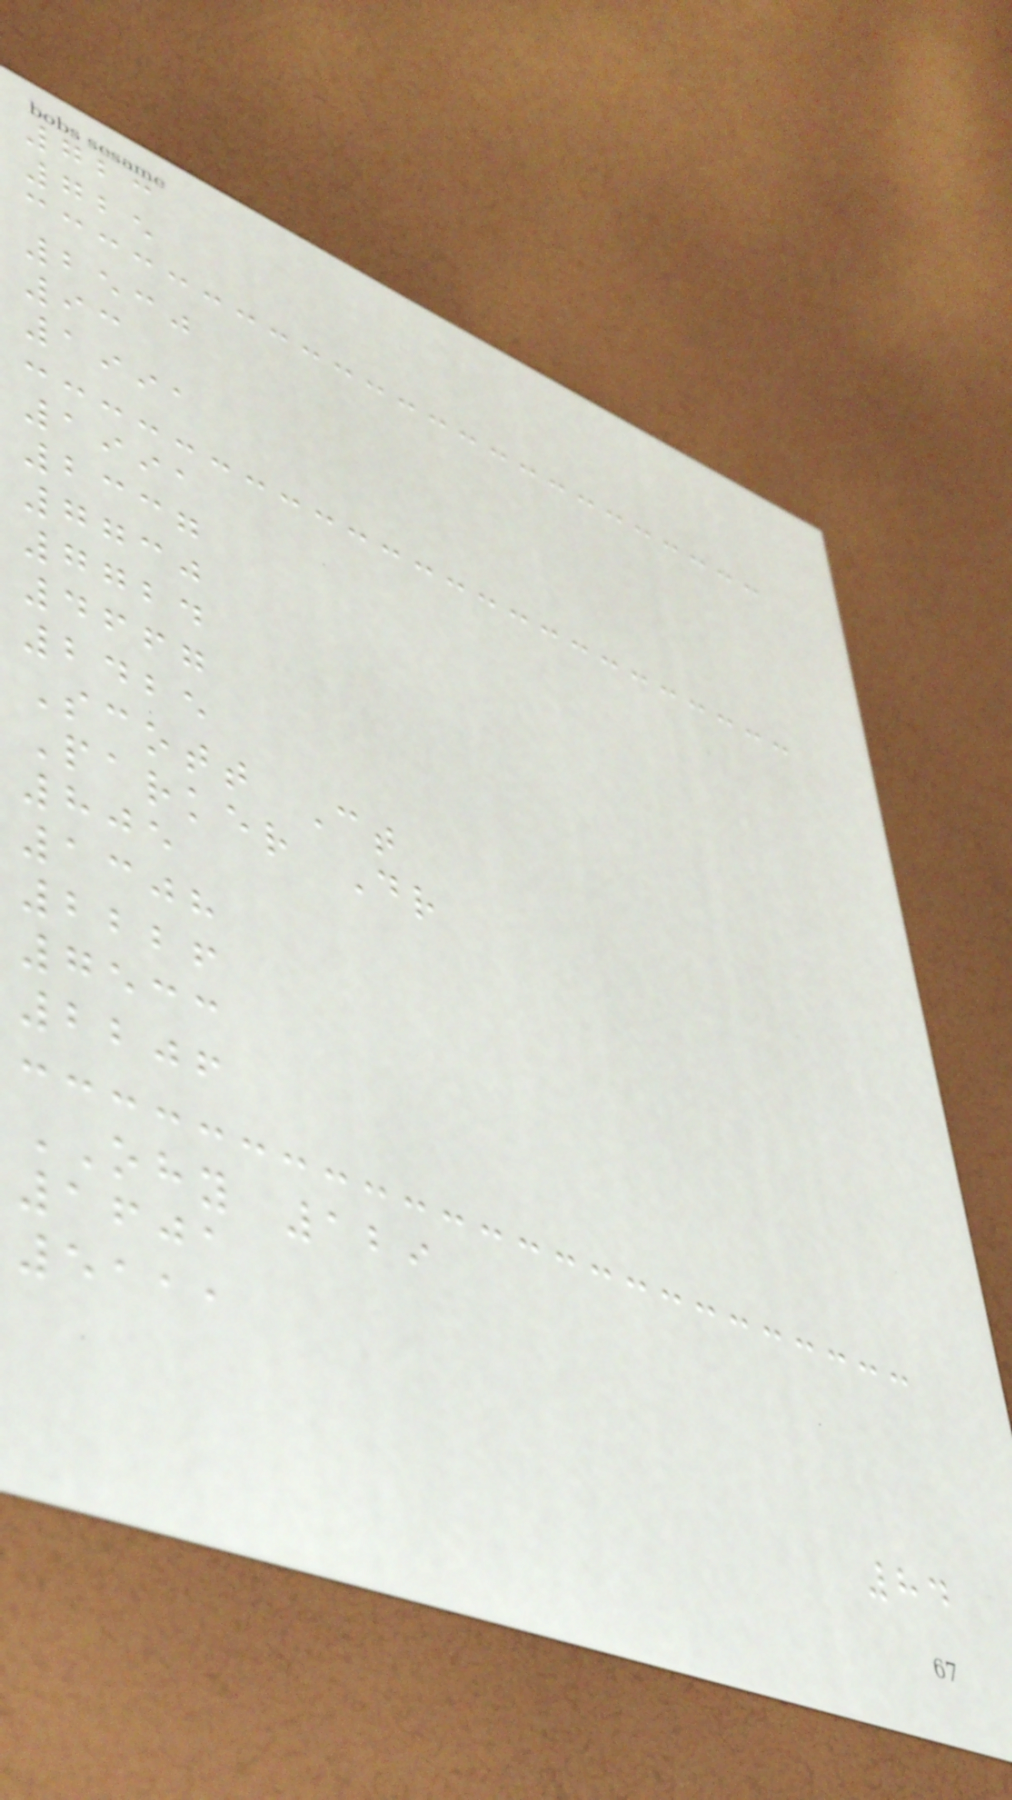723
725
2530
93
1991
1991
2337
7730
7724
4667
2425
Scott Ct
Parker Dr
805
1308
2226
7533
2206
OHY 129
1601
5111
84
